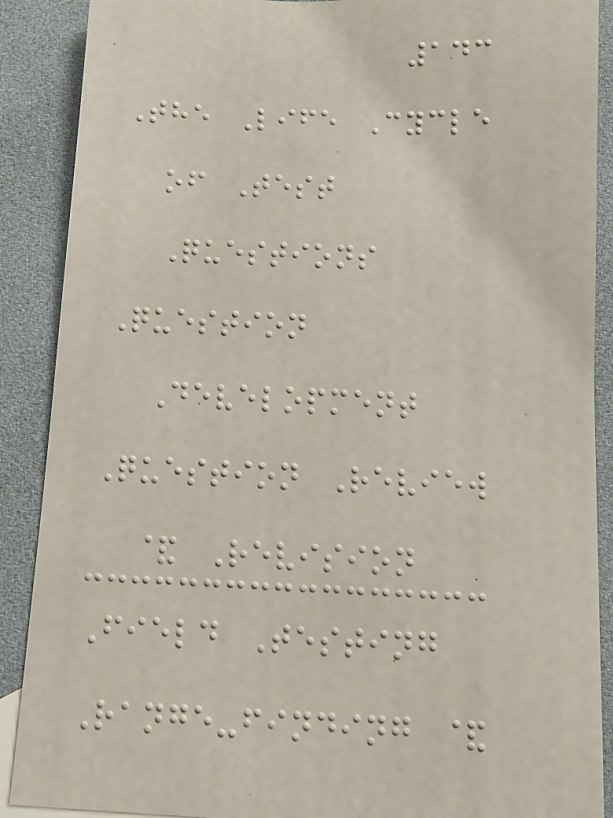143
The Life Cycle
of Test
Questions
Question
Development
Question Review
& Revision
Field Testing
Range-finding &
